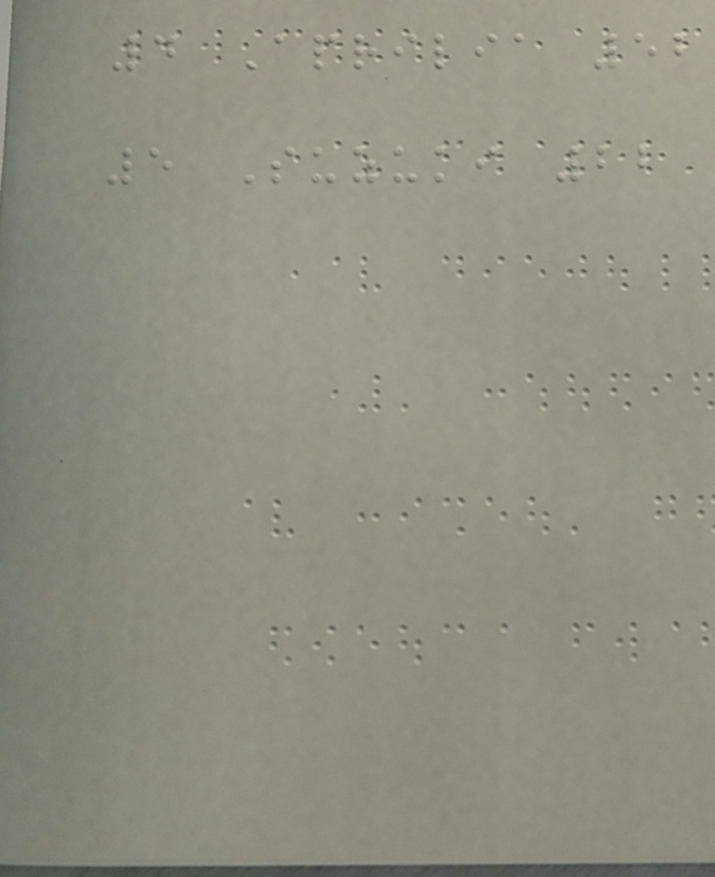4 Aprilia 52
5 Suzuki 22
